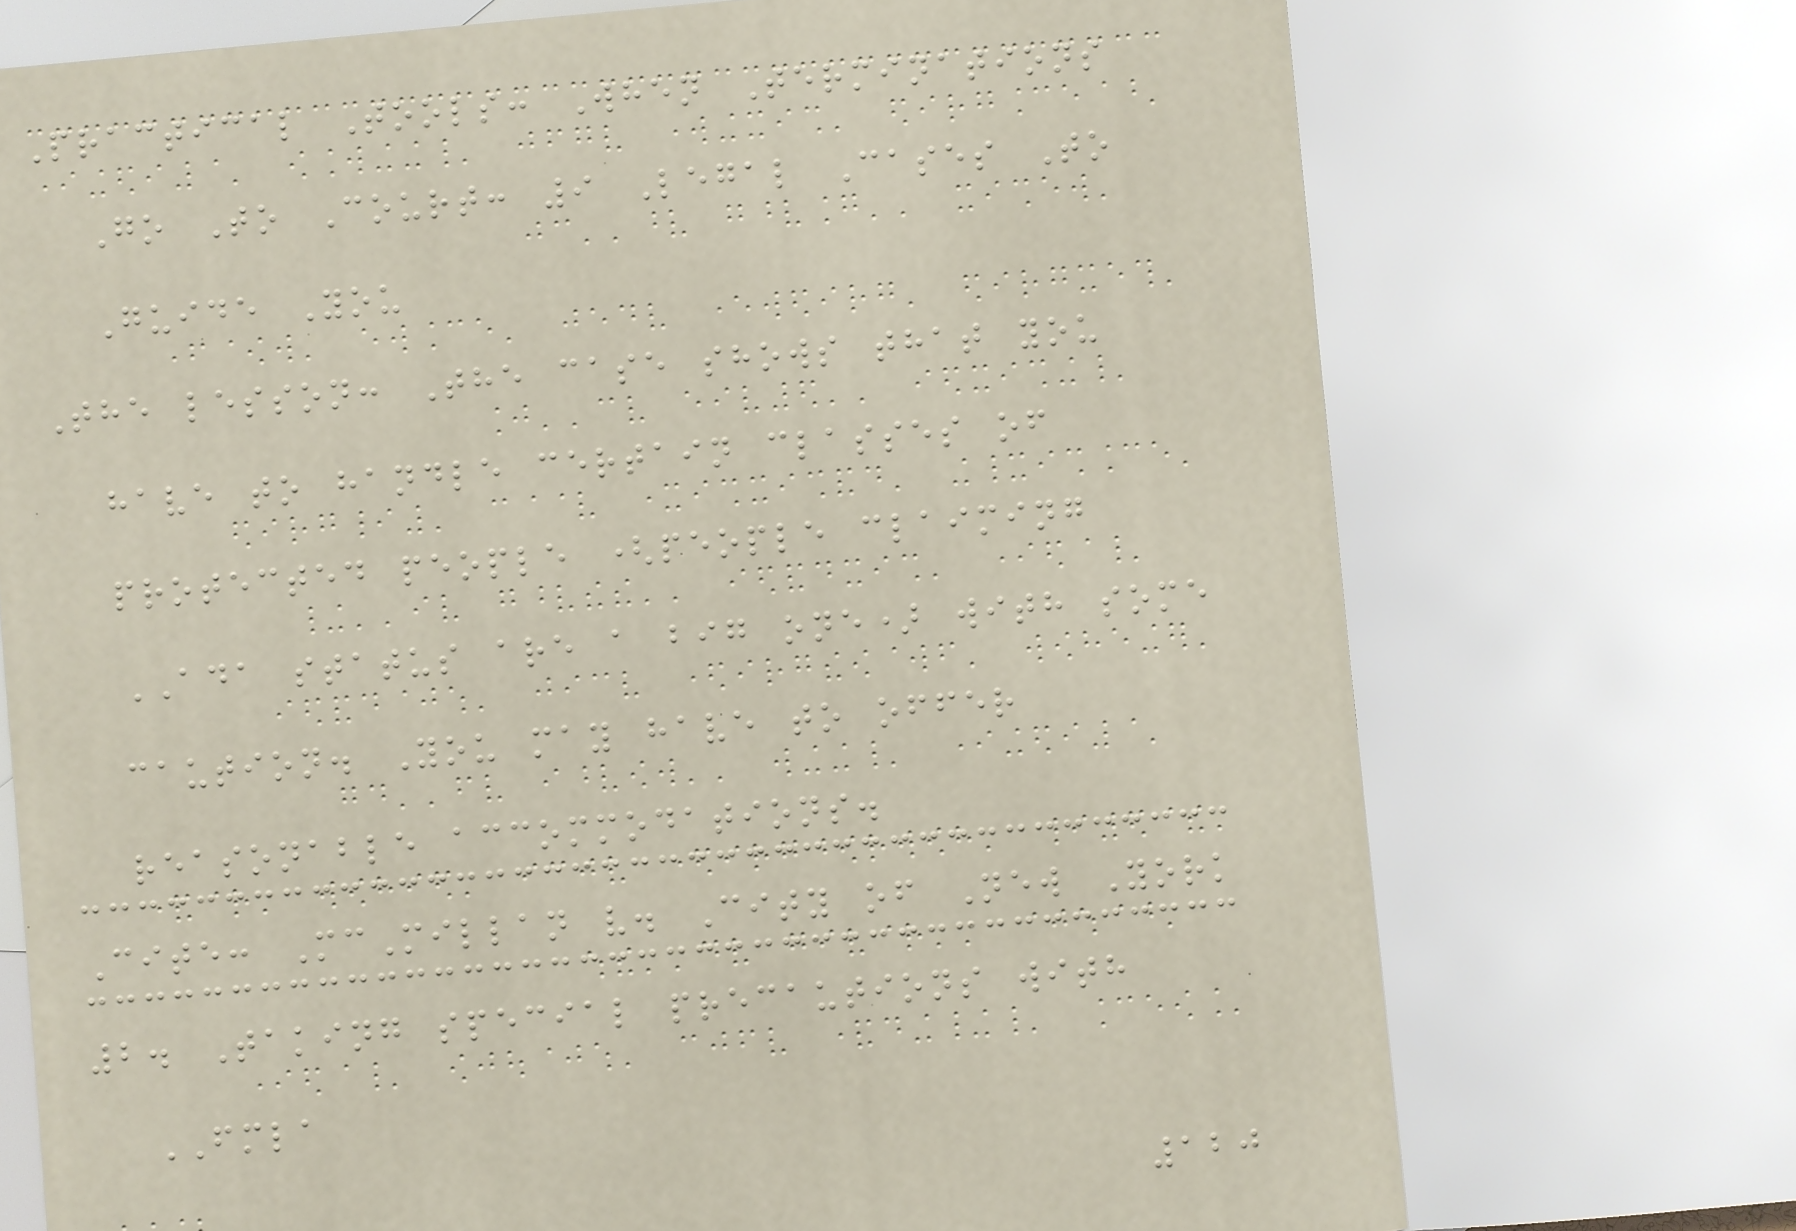Practical Tools: When Terminations
Go To Court: 9 Legal Cases To
Guide You
The lesson: The case shows that you
have to handle certain classes of
protected people (people claiming
ADA status are a big one) with some
caution. You may have to offer
reasonable accommodations.
Cite: McMillan v. City of New York
2. Taking special precautions with
FMLA
120
